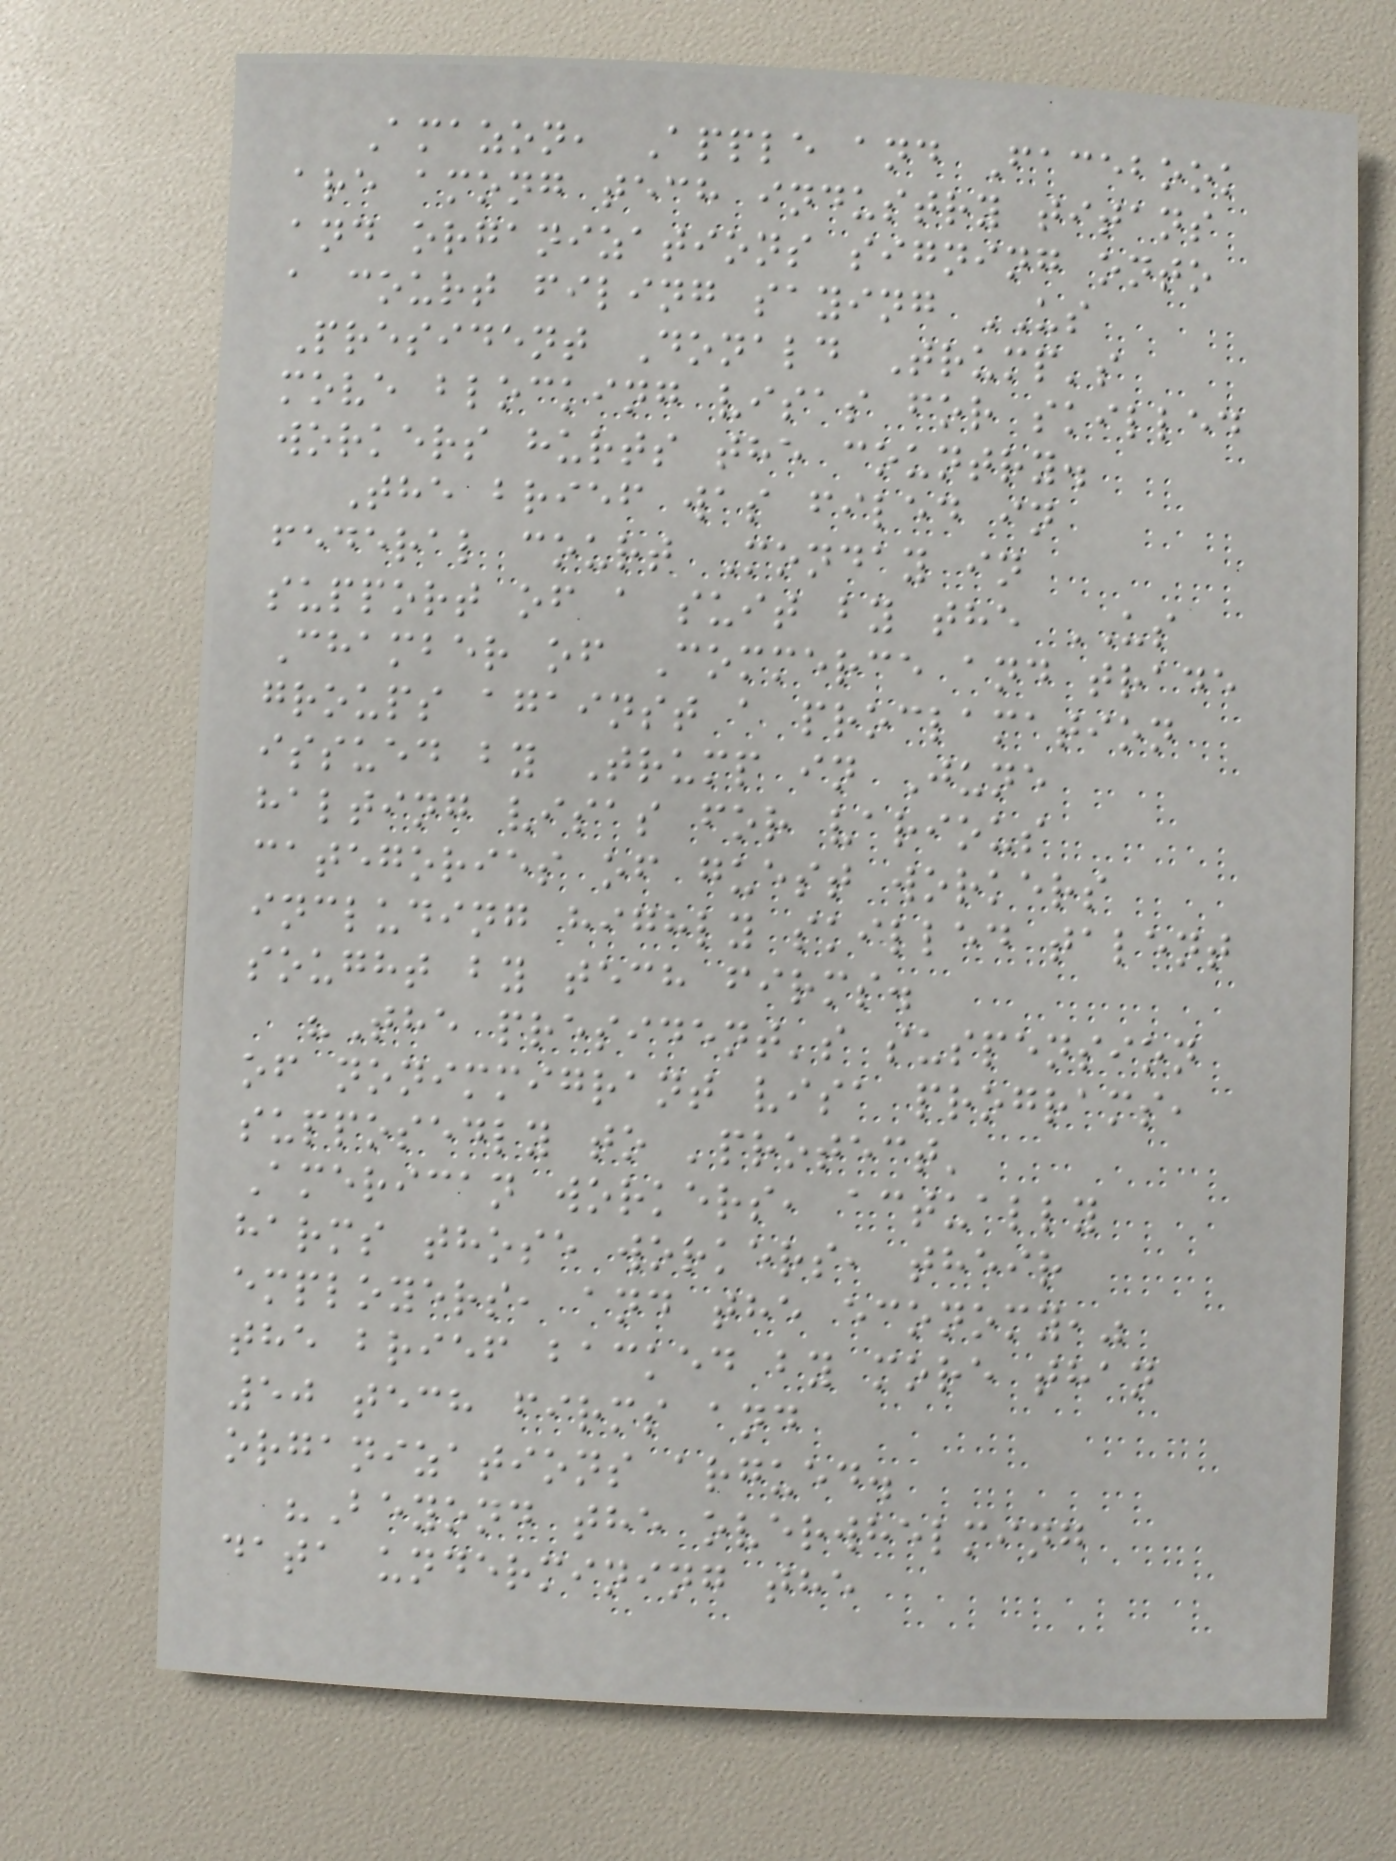Amazon, Apple and Facebook
are among tech industry titans
and organizations signing onto
a court filing saying US
President Donald Trump's
move blocking visas for skilled
workers hurts the country.
The brief was filed in
federal court Monday in
support of a suit by the US
Chamber of Commerce and trade
groups against a proclamation
issued by Trump in June
halting visas for various
categories of guest workers
including highly skilled talent
sought by tech firms.
"The president's suspension
of nonimmigrant visa programs,
supposedly to 'protect'
American workers, actually
harms those workers, their
employers, and the economy,"
the brief backed by more than
50 tech firms and
organizations argued.
"Beyond the overwhelming
data undermining the
